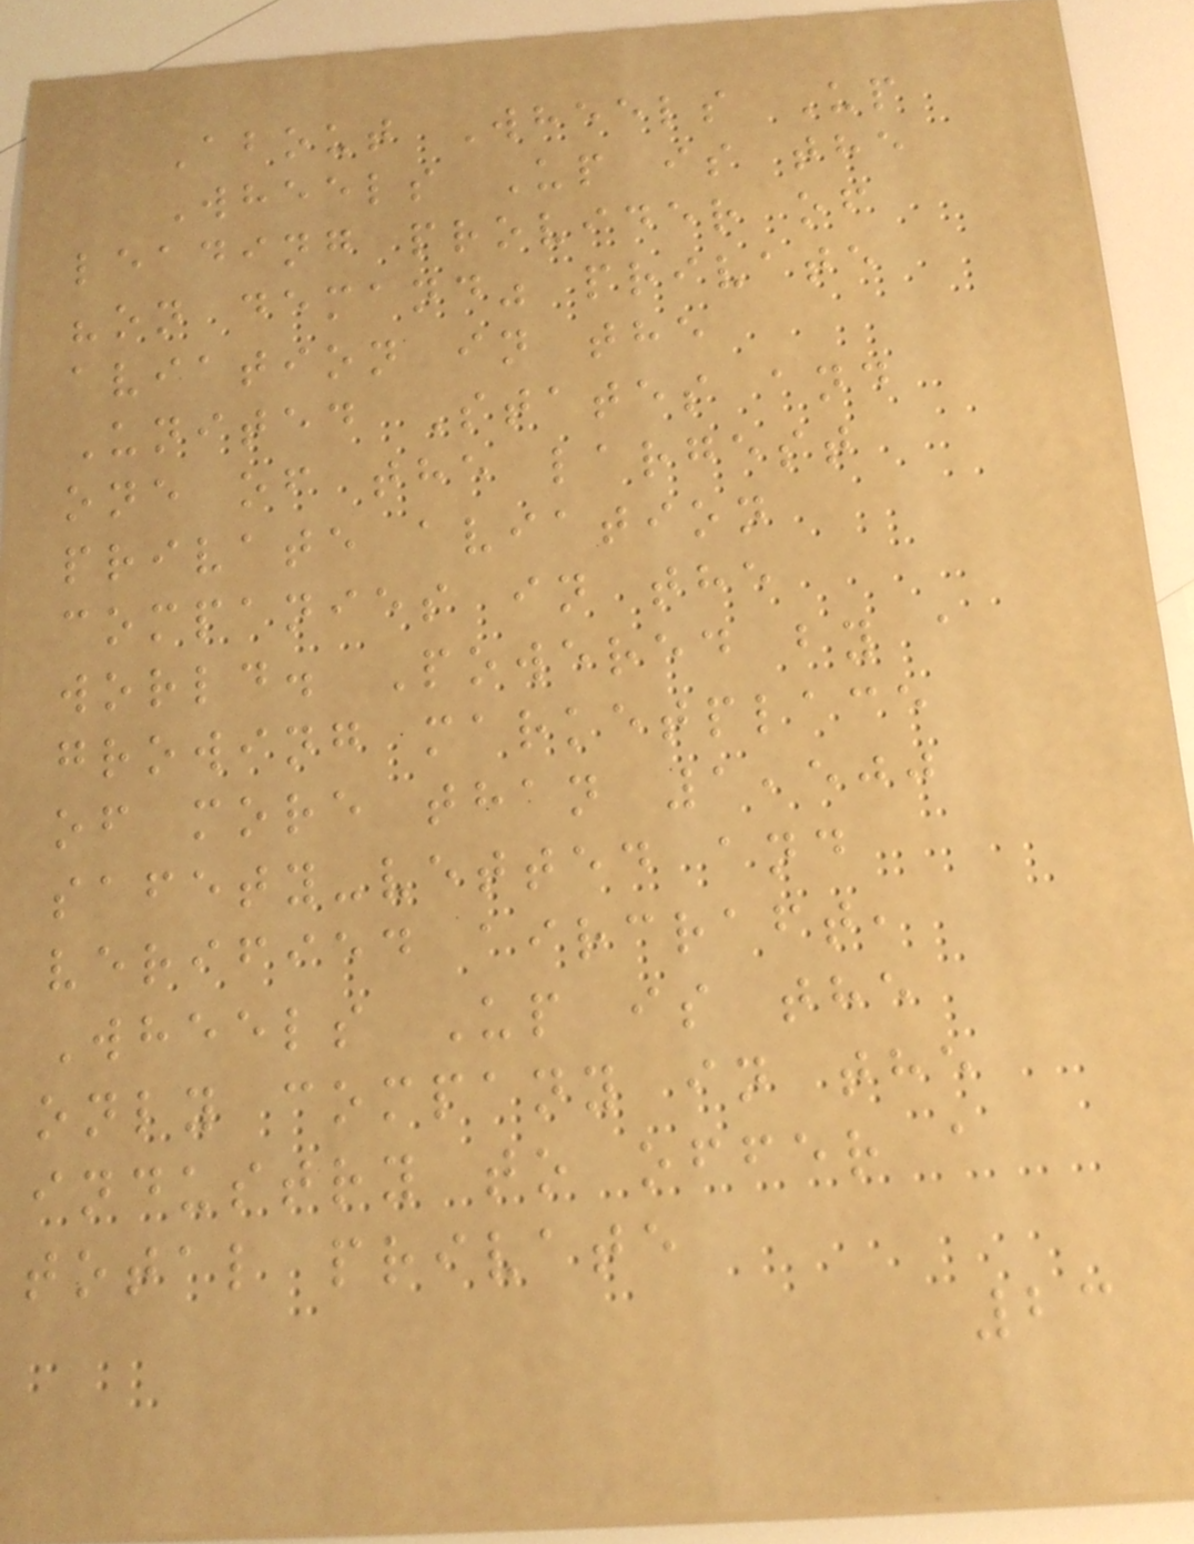About Wheels Up
Wheels Up is the
leading provider of
"on demand" private
aviation in the
United States and
one of the largest
private aviation
companies in the
world. Powered by a
growing marketplace
of more than 1,500
safety-vetted and
verified aircraft,
Wheels Up is the
only company in the
industry to offer a
total private
23
